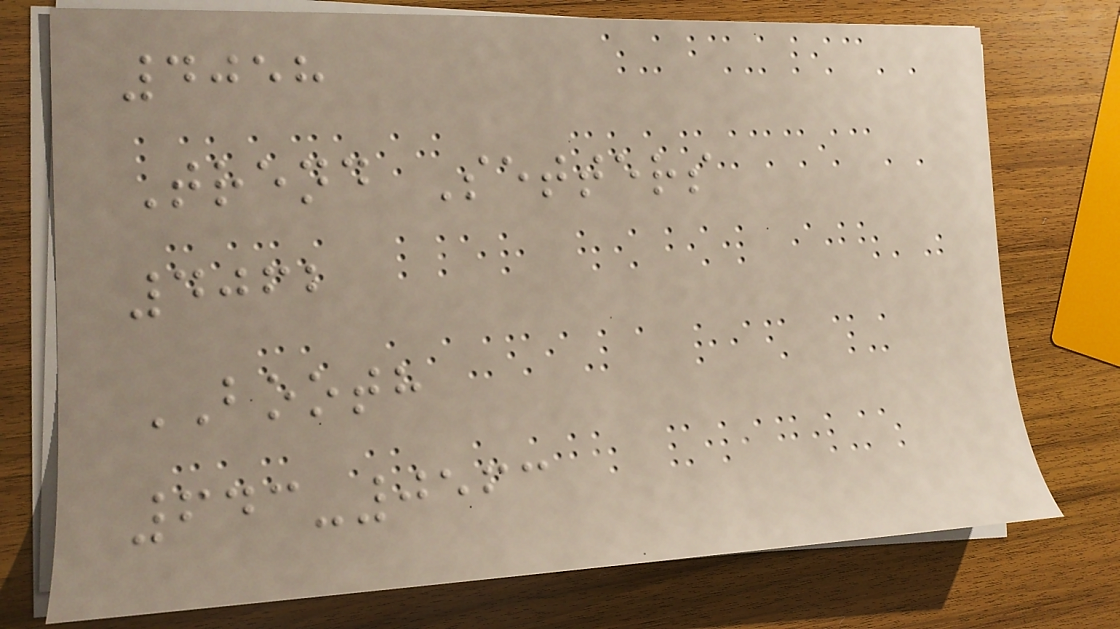4058
Trend Setters
4062
BOOTH
643-0563
